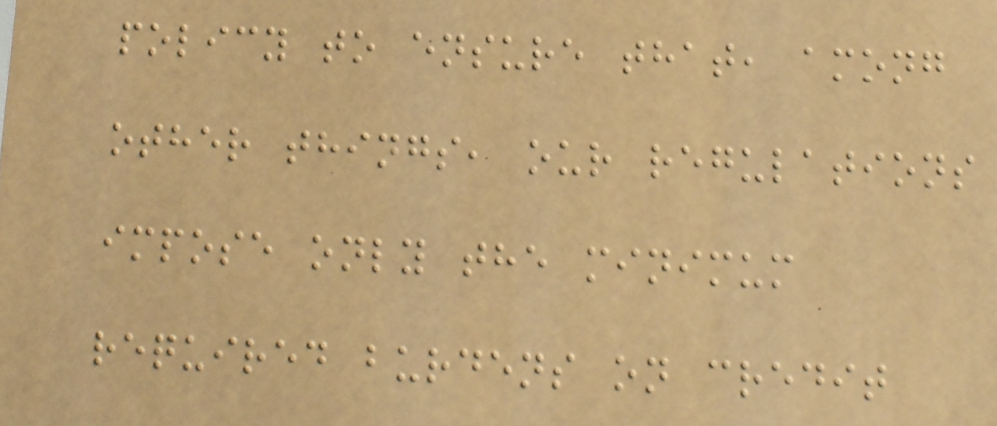policy to ensure that, among
other things, our regulations
impose only the minimum
required burdens on credit
